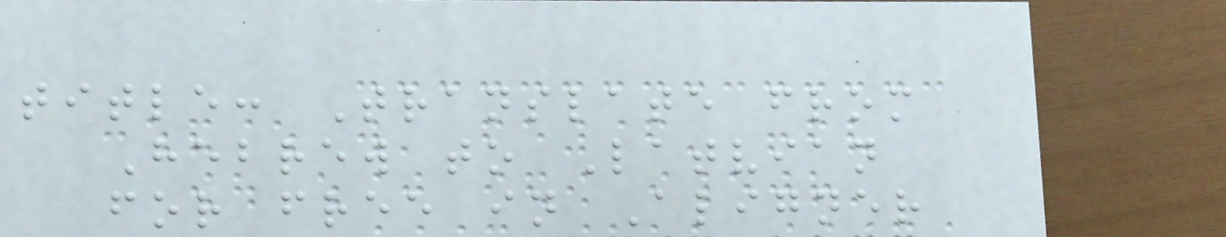title: Translate from
Hebrew to Latvian
for free in Aligner
